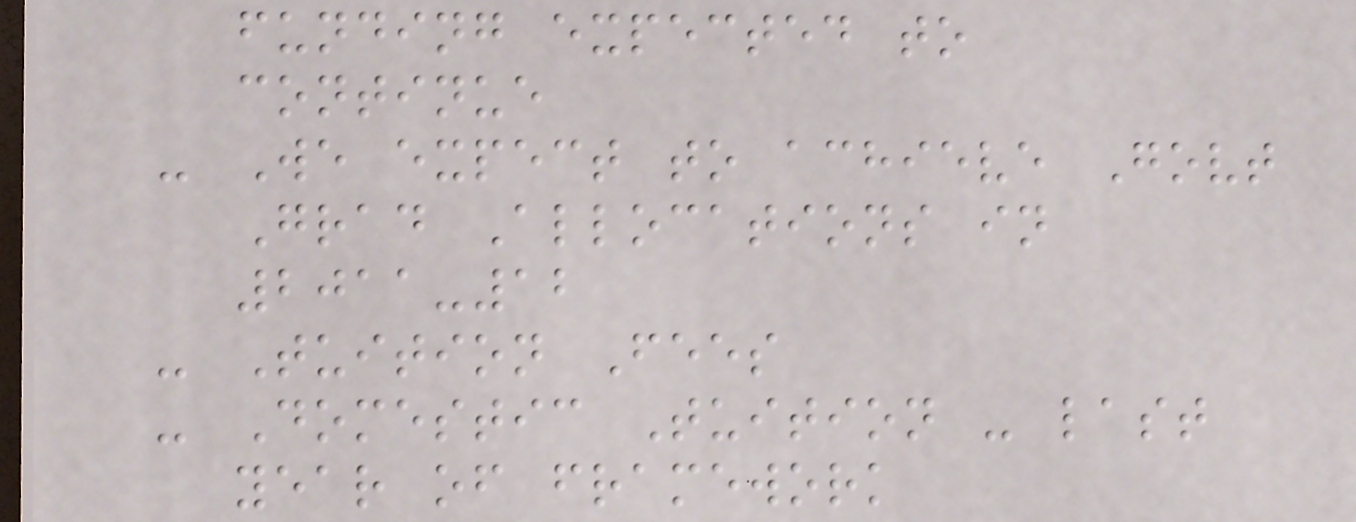funding expected to
continue
- We expect to achieve Govt
Grad Allocations in
2011-12
- Tuition Fees
- Domestic Tuition - last
year of framework
